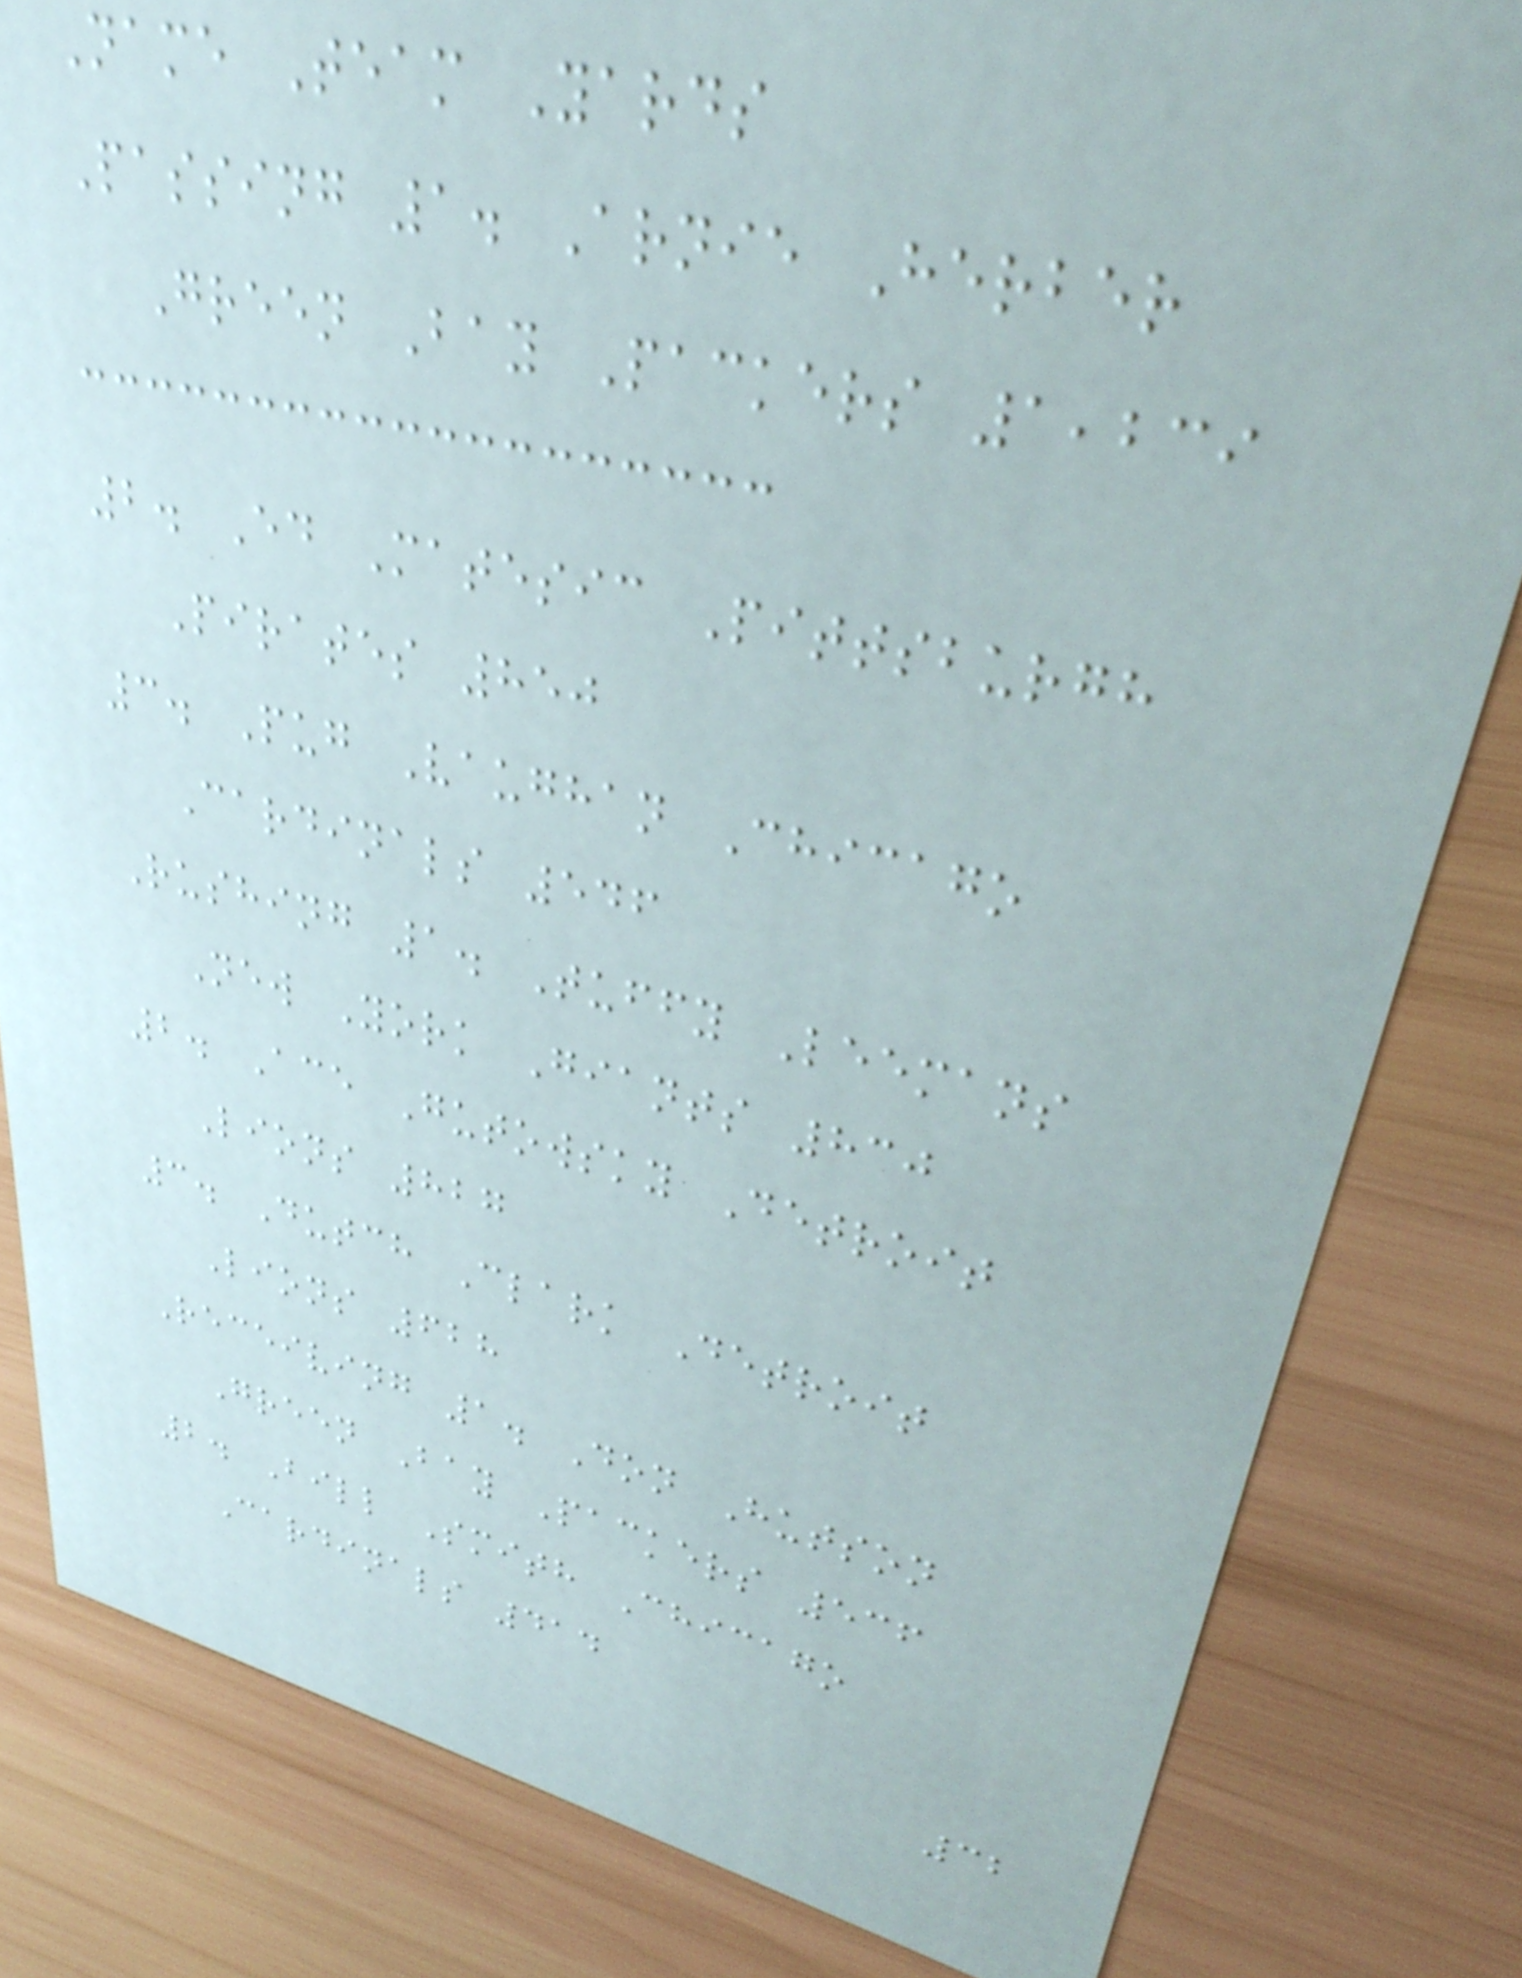Name Team Yards
Passing 1. Arnie Herber
Green Bay Packers 1,239
2. Ed Matesic Pittsburgh
Pirates 850
3. Pug Vaughan Chicago
Cardinals 546
Rushing 1. Tuffy Leemans
New York Giants 830
2. Ace Gutowsky Detroit
Lions 827
3. Dutch Clark Detroit
Lions 628
Receiving 1. Don Hutson
Green Bay Packers 536
2. Bill Smith Chicago
Cardinals 414
32
